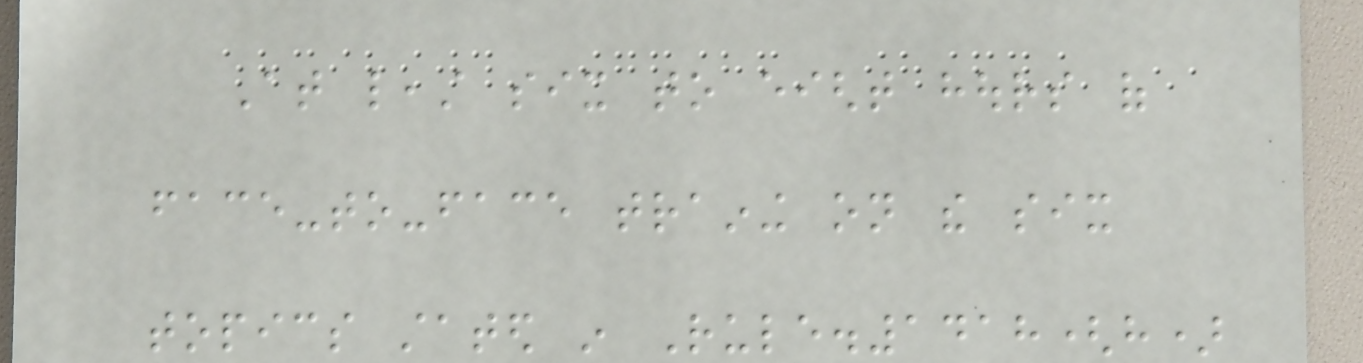At least six to eight hours of
face-to-face training on the six
topics stated in Rule.1418(h)
